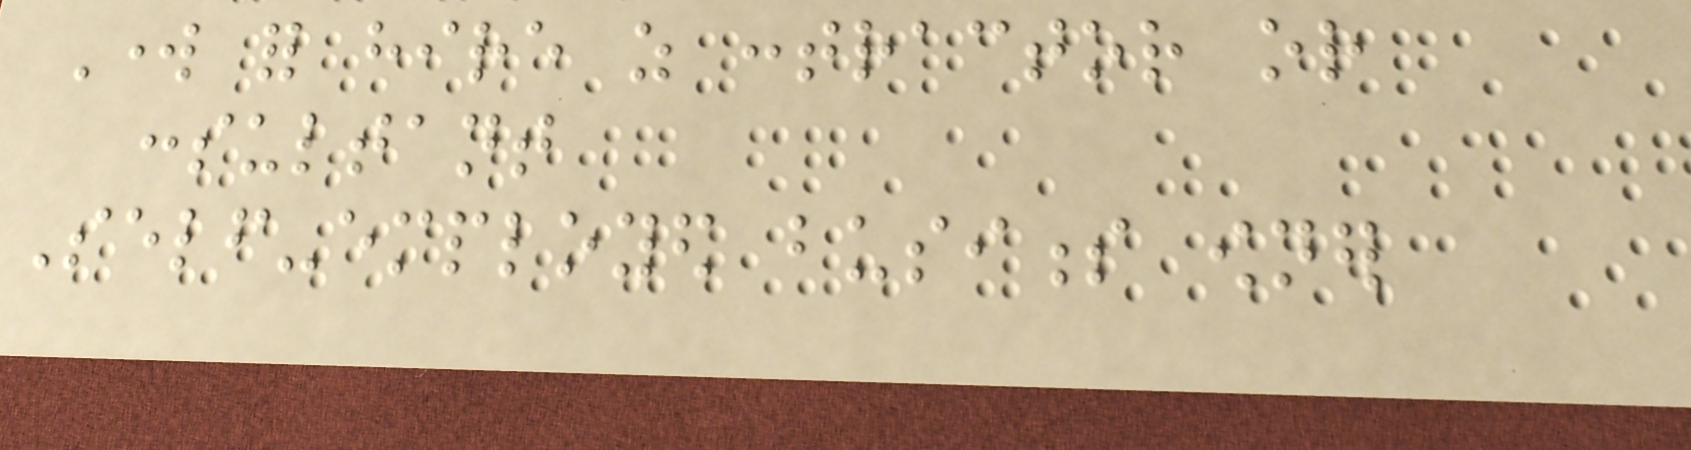Work for hire as contractor or
consultant
Self-employed business owner
